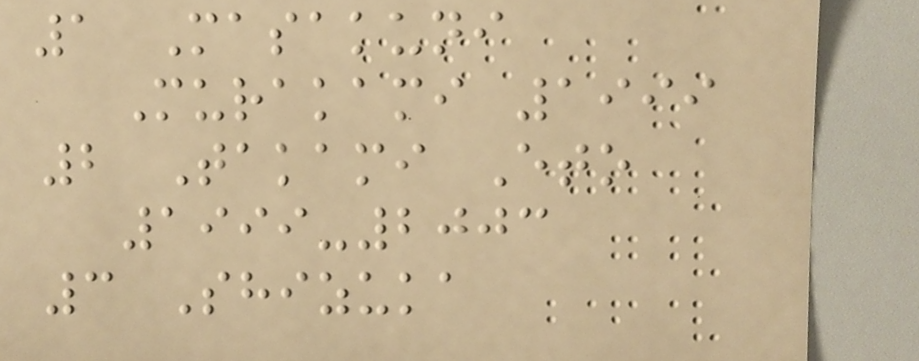1 Masakuni
Murakami 1999
2 Takami Eto
1999-2003
3 Shizuka
